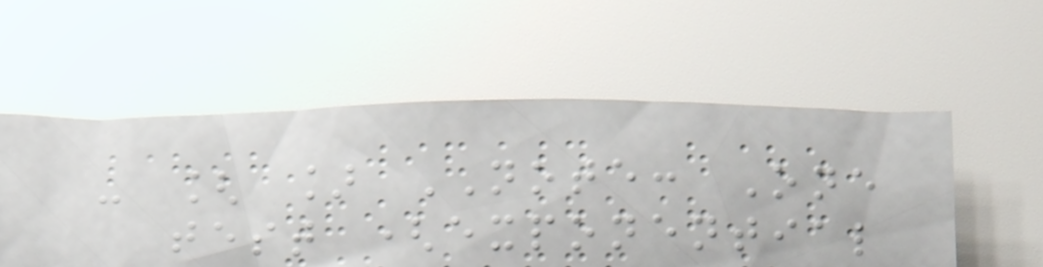- [ ] NOTE: One
test (exponential
